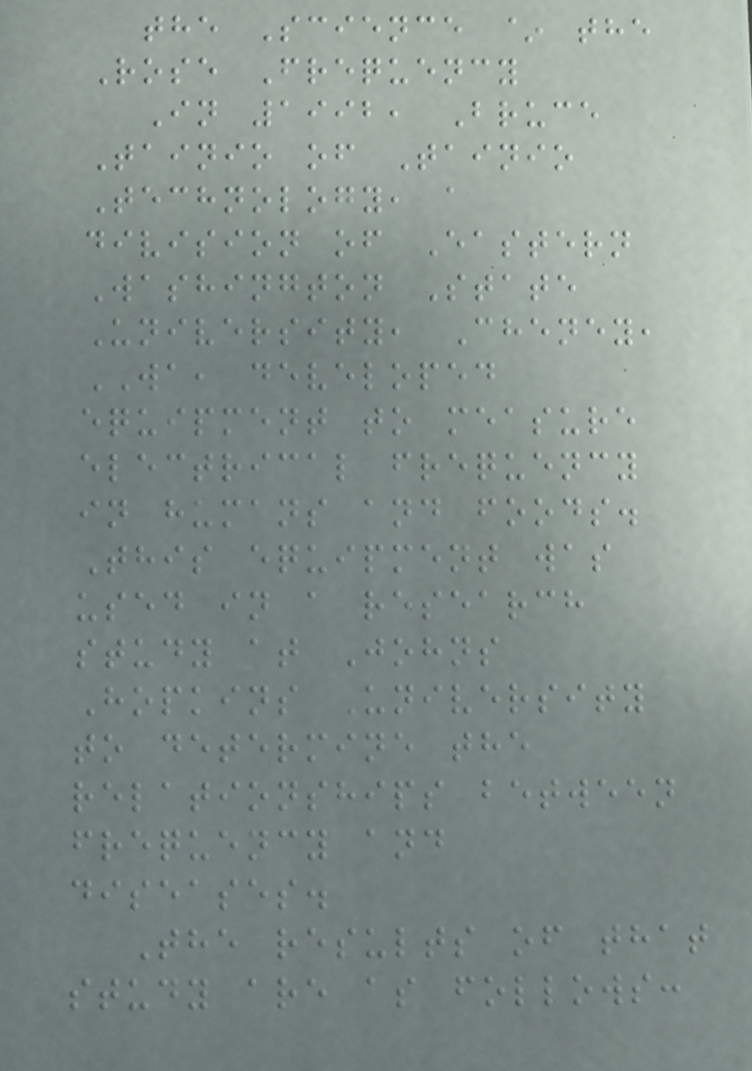the Science ~ the
Rose Frequency
In 1992, Bruce
Tainio of Tainio
Technology, a
division of Eastern
Washington State
University, Cheney,
WA, developed
equipment to measure
electrical frequency
in humans and foods.
This equipment was
used in a research
study at Johns
Hopkins University
to determine the
relationships between
frequency and
diseases.
The results of that
study are as follows:
